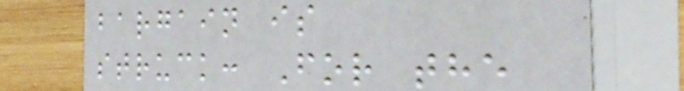bargain is
struck: For the
